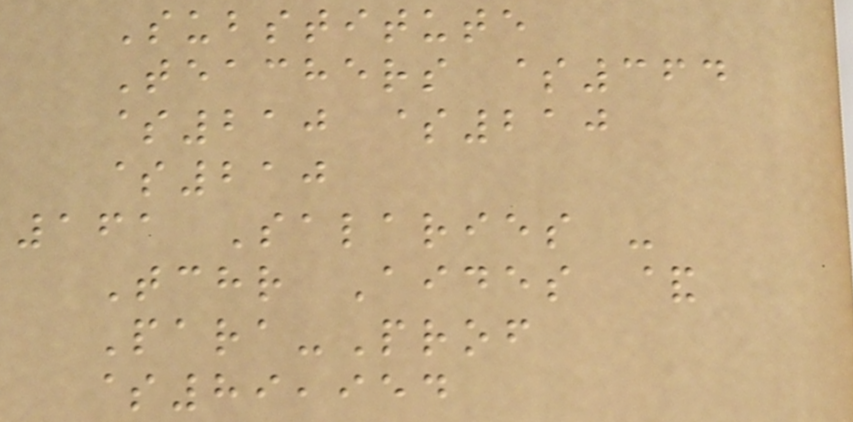Substitute
Teachers $364
$210 $210
$210
161 Salaries -
Tchr Aides &
Para-Prof
$89,954
